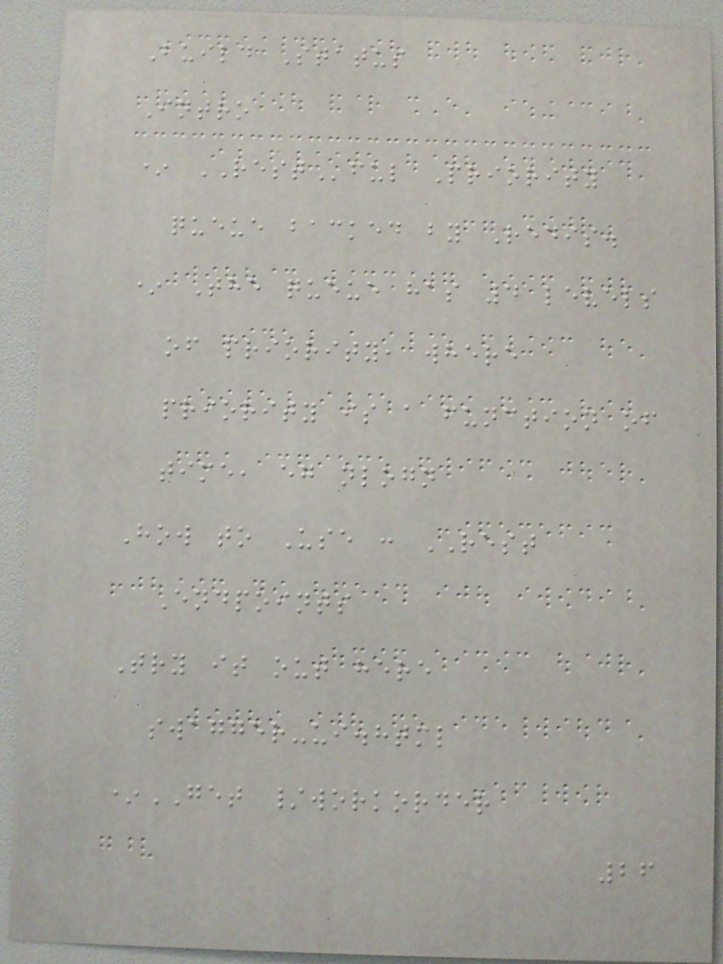Build Status
Intro
* RESTful Priority
queue backed by Redis.
* The queue has 4 levels
of priority, where
priority is a function of
time, eg nlogn
How to Use : REST
Endpoints
Try it out here
swagger-ui.html
*GET /workorder
26
